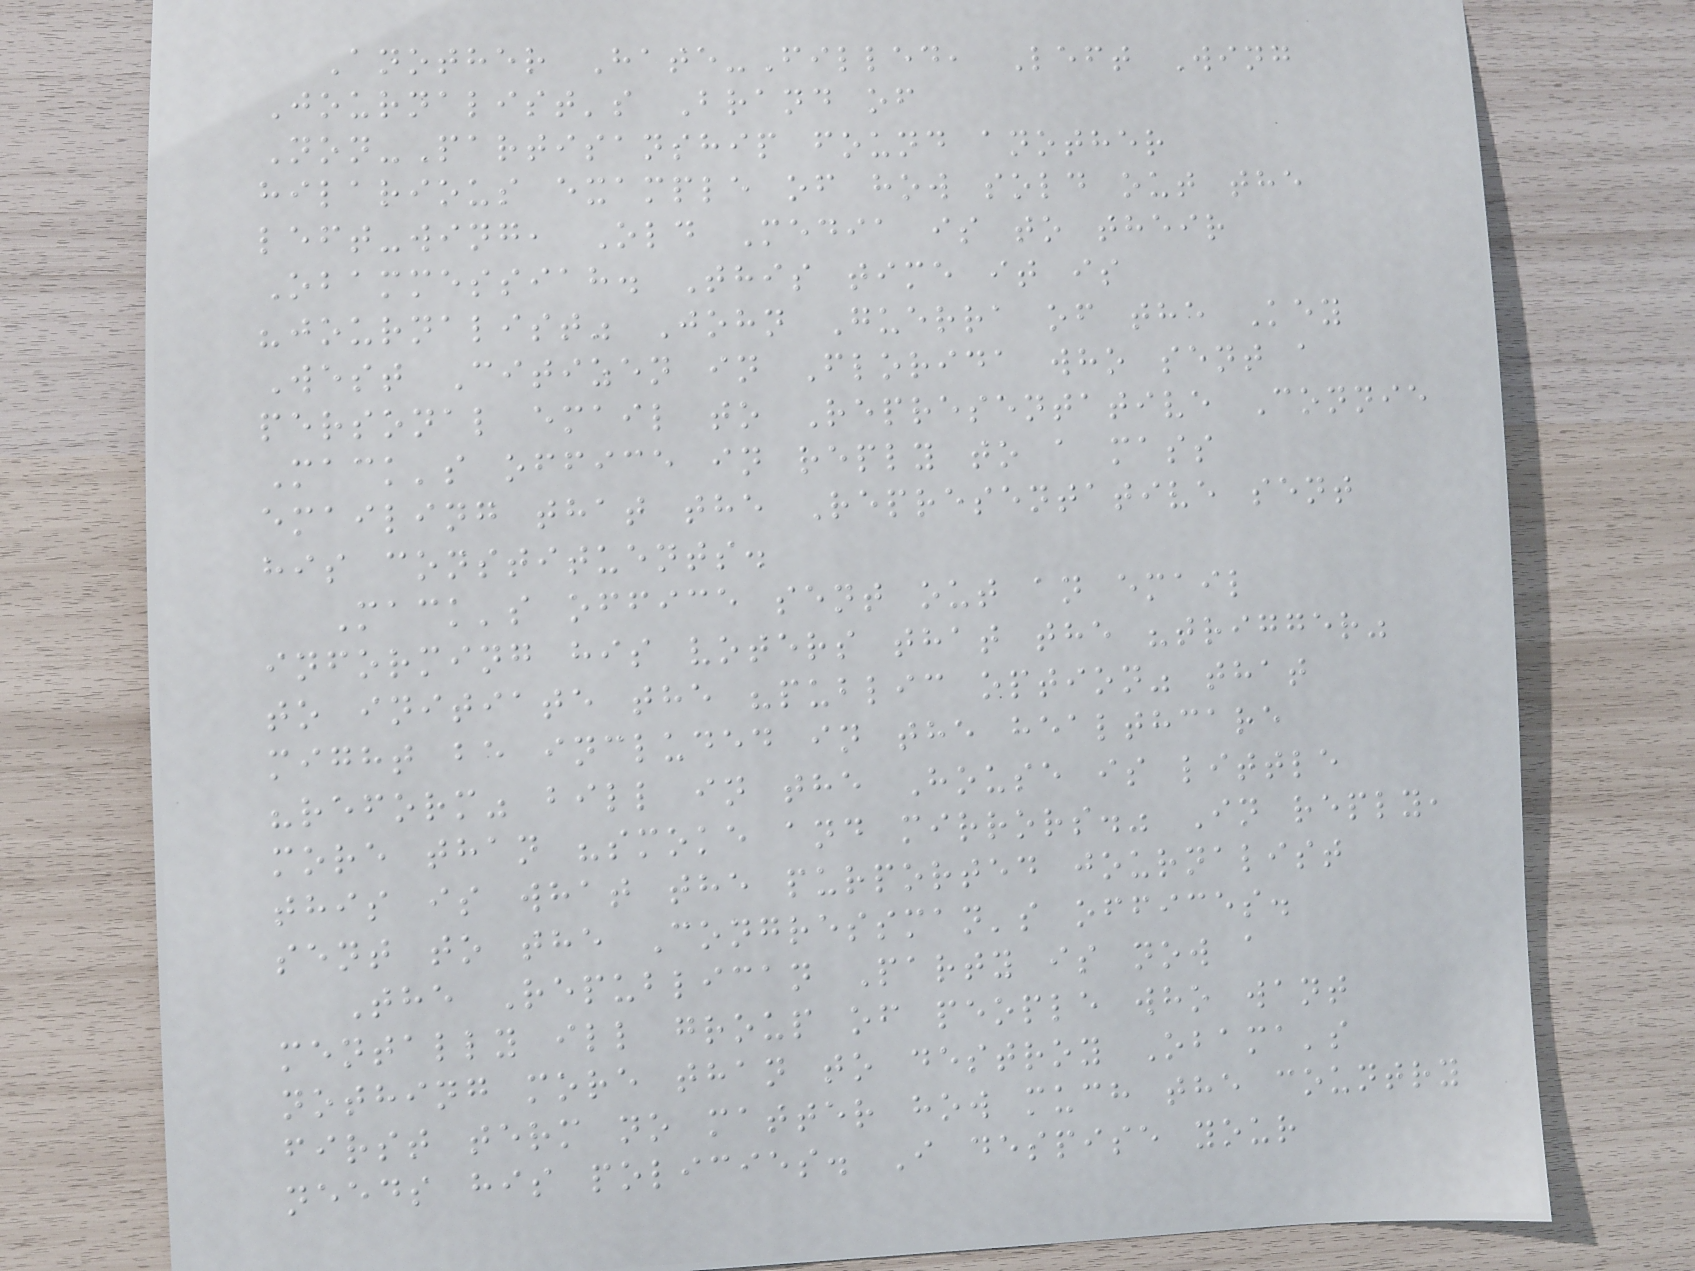Another Hate-Filled, Left Wing
Journalist's Brand of
Non-Partisanship found another
hilarious example of how sold out the
left-wing, Old Media is to their
Obammessiah. This time it is
"journalist" John Guerra of the Key
West Citizen in Florida who sent a
personal email to Representative Connie
Mack's office in reply to a mass
emailing that the Representative sent
his constituents.
Mack's office sent out an email
informing his voters that the "trigger"
to initiate the "public option" that
might be included in the healthcare
"reform" bill in the House is little
more than "smoke and mirrors." In reply,
this is what the purported journalist
sent to the Congressman's offices.
The Republican Party is now a
mentally ill group of people who want
nothing more than to destroy Obama's
first term no matter how much the country
needs his policies. I despise your
